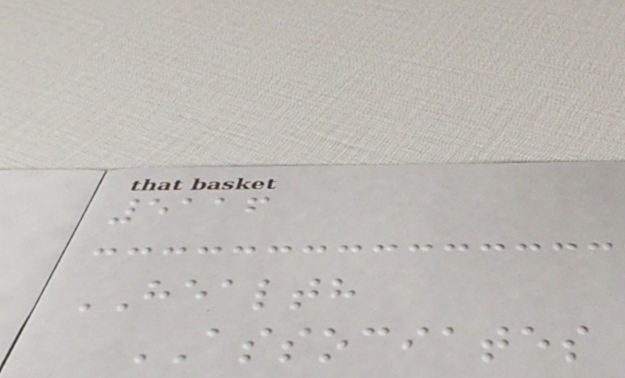5116
HEALTH
ASSOCIATES
